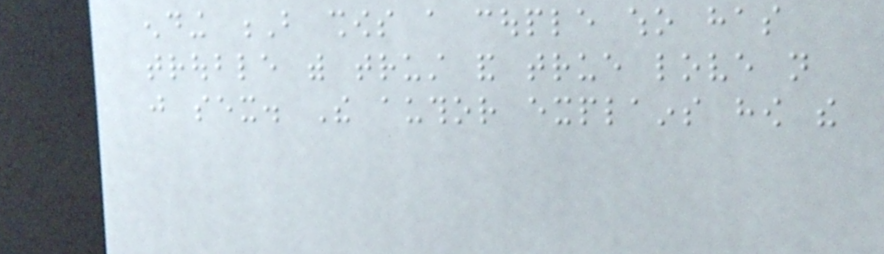ending B shows a couple who has
trouble with trust and true love not
just sex. The author explains how the
